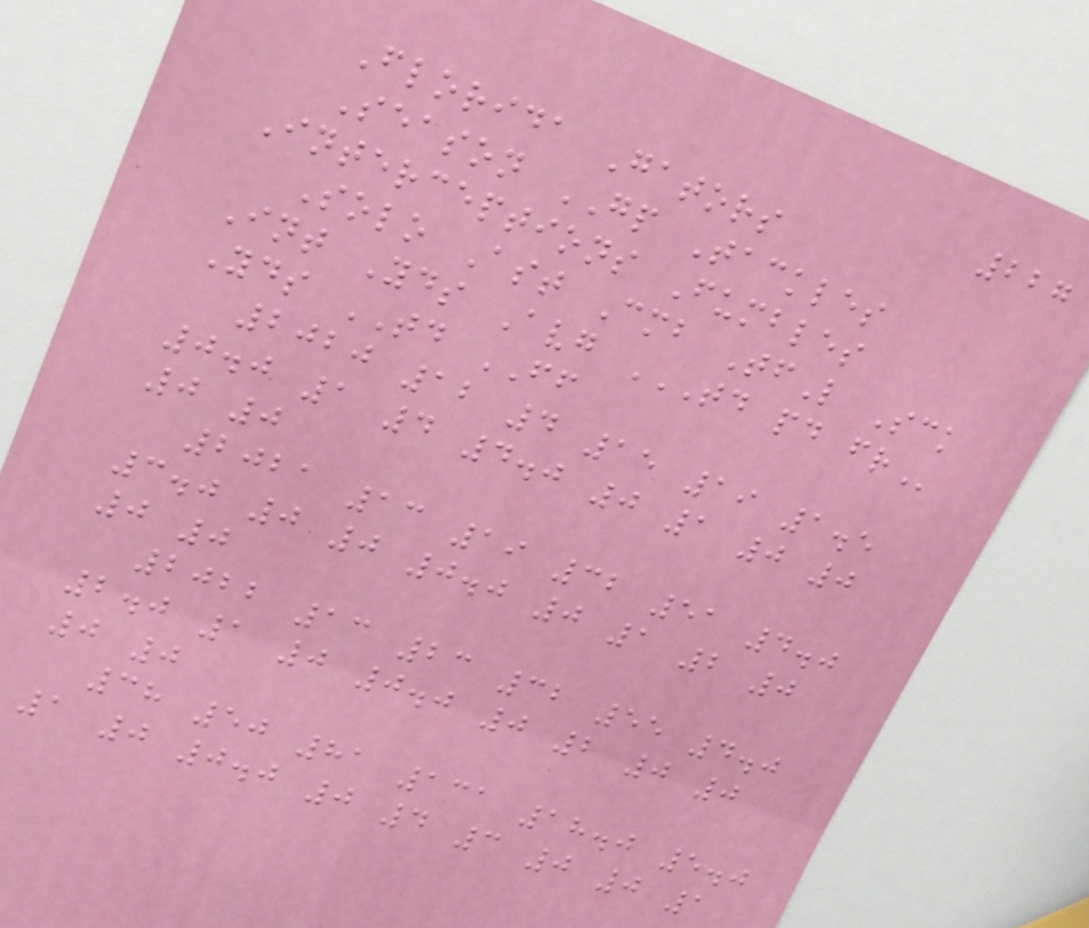227
Florida Gators
Season GP Tackles
Interceptions Fumbles
Solo Ast Cmb TfL Sck
Int Yds Avg TD PD FR
Yds TD FF
2020 12 4 15 19 1.5
0.0 1 4 4.0 0 1 0 0
0 0
2021 13 19 32 51 4.0
3.0 0 0 0.0 0 1 2 0
0 0
2022 13 23 32 55 4.0
2.0 1 0 0.0 0 2 0 0
0 0
38 50 81 131 18.0 5.0
1 0 0.0 0 4 3 0 0 1
